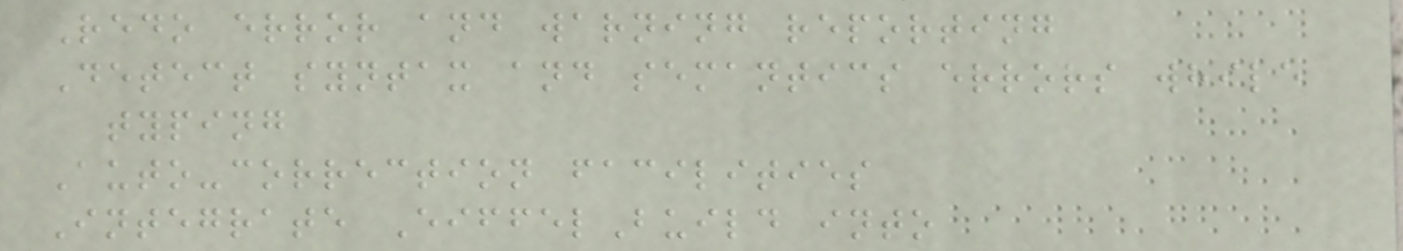Redo error and warning reporting
Detect syntax and semantics errors while
typing
Auto-correction facilities
Integrate EiffelBuild into
